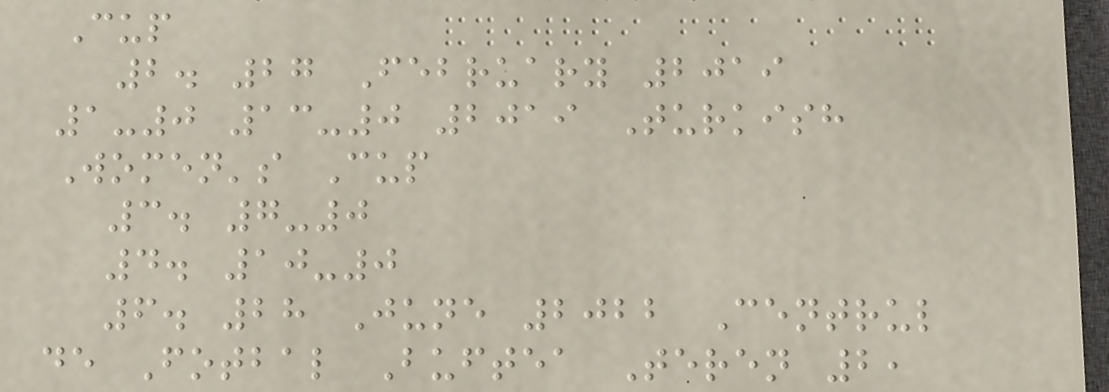Cup
2. 27 February 2019
1-0 13-0 2019 Turkish
Women's Cup
3. 7-0
4. 10-0
6. 28 June 2022 Centrul
de Fotbal Buftea Teren 2,
